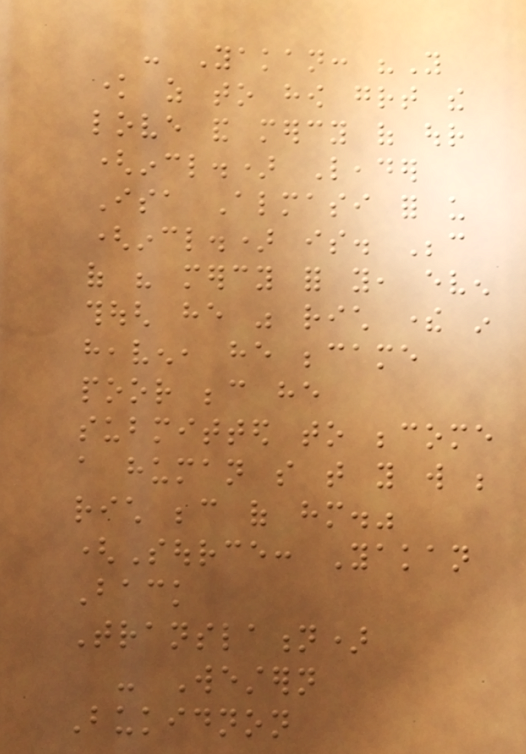- Yakan: "You
know as to how great the
love and mercy of our
(incl.) Leader
Isa Almasi for us
(incl.) is. Because
of his mercy for you, even
though he was rich there in
heaven, he became
poor because he
submitted to become
a human so that you will be
rich because of him."
(Source: Yakan
Back
Translation)
- Western
Bukidnon
